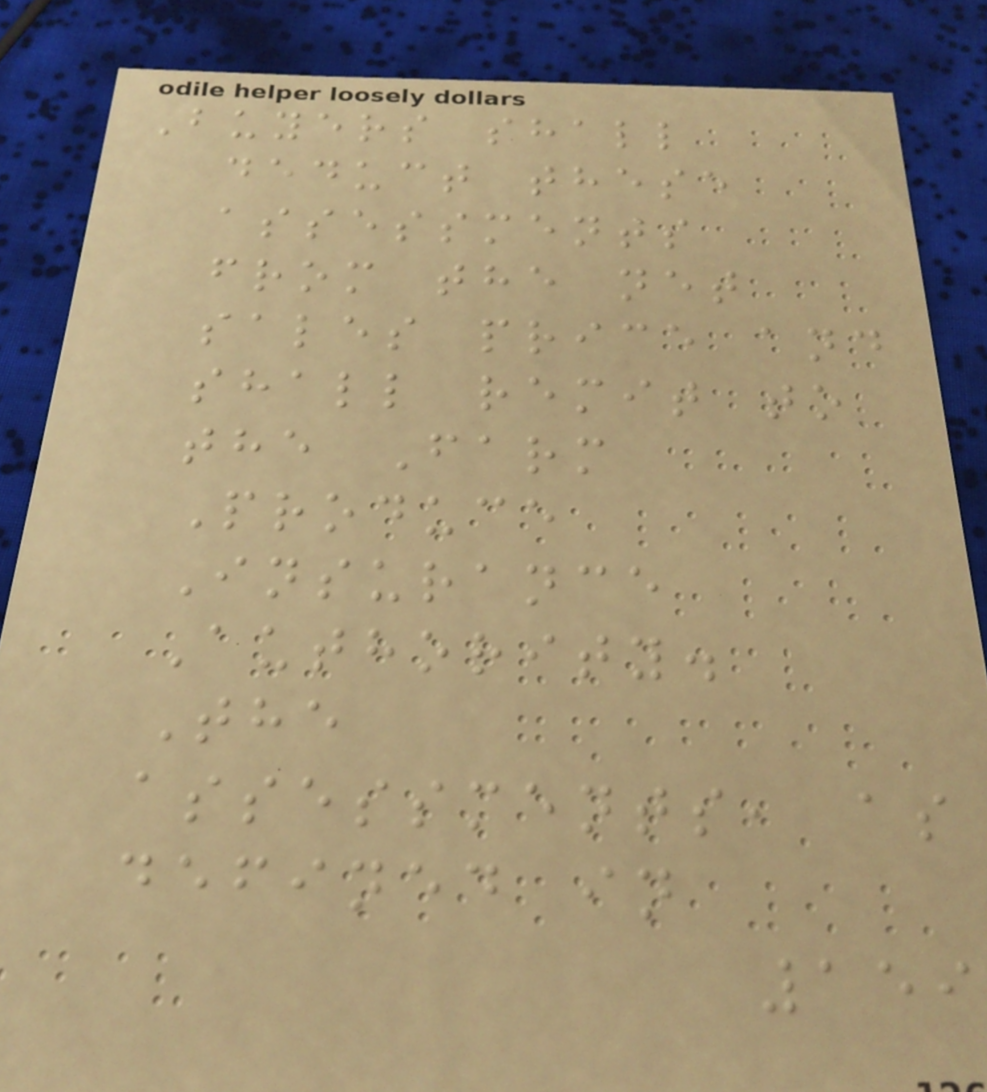Buyers shall
deduct these
assessments
from the net
sales price and
shall remit to
the Farm
Produce
Insurance
Authority.
The
assessments, as
defined in
159
